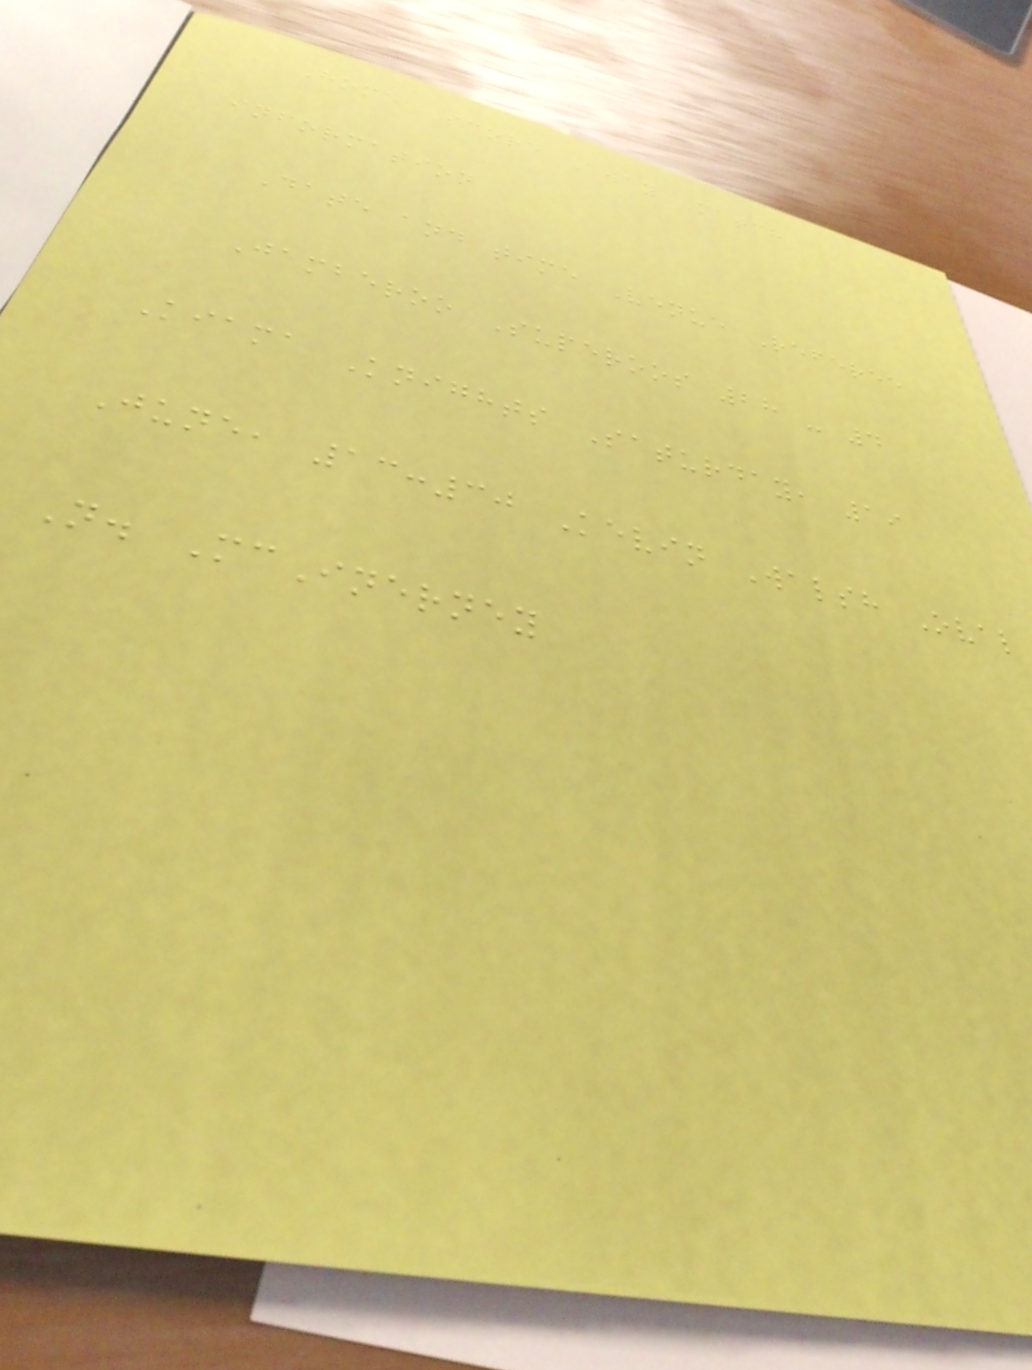Home Score Away Match
information
Date and time Venue Referee
Jamberoo Superoos 28 - 4
Kiama Knights Saturday, 19
June, 13:30 Kevin Walsh Oval
N. McInerney
